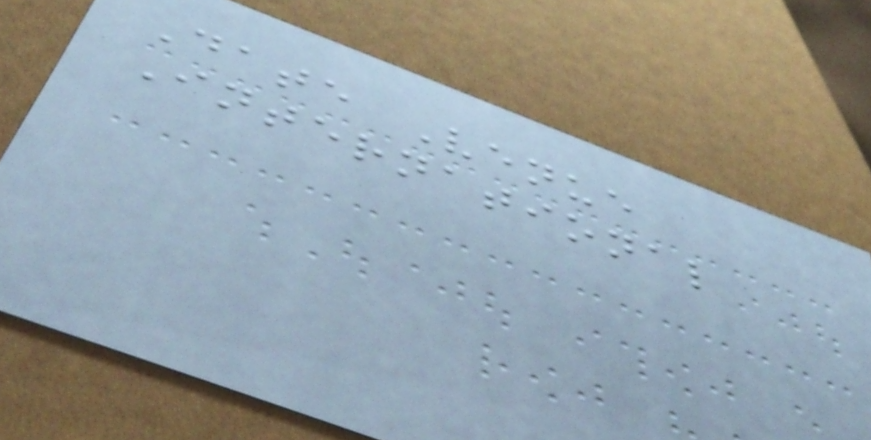Date Venue
International
